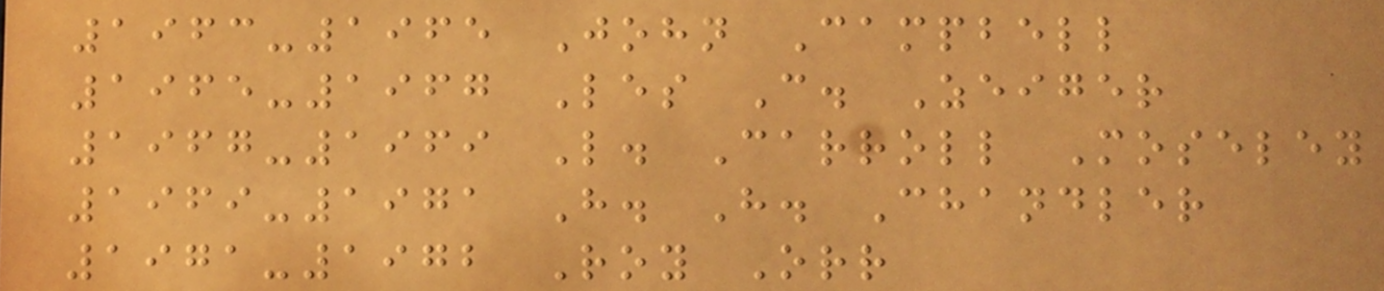1963-1965 John Campbell
1965-1967 Les C. Zeiger
1967-1969 L. Carroll Moseley
1969-1971 H. H. Chandler
1971-1972 Roy Orr
